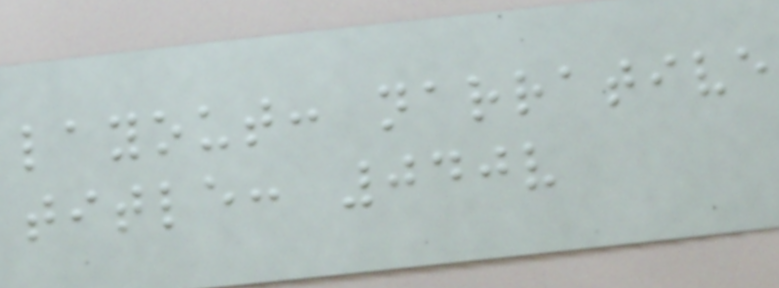layout: narrative
title: 040v
